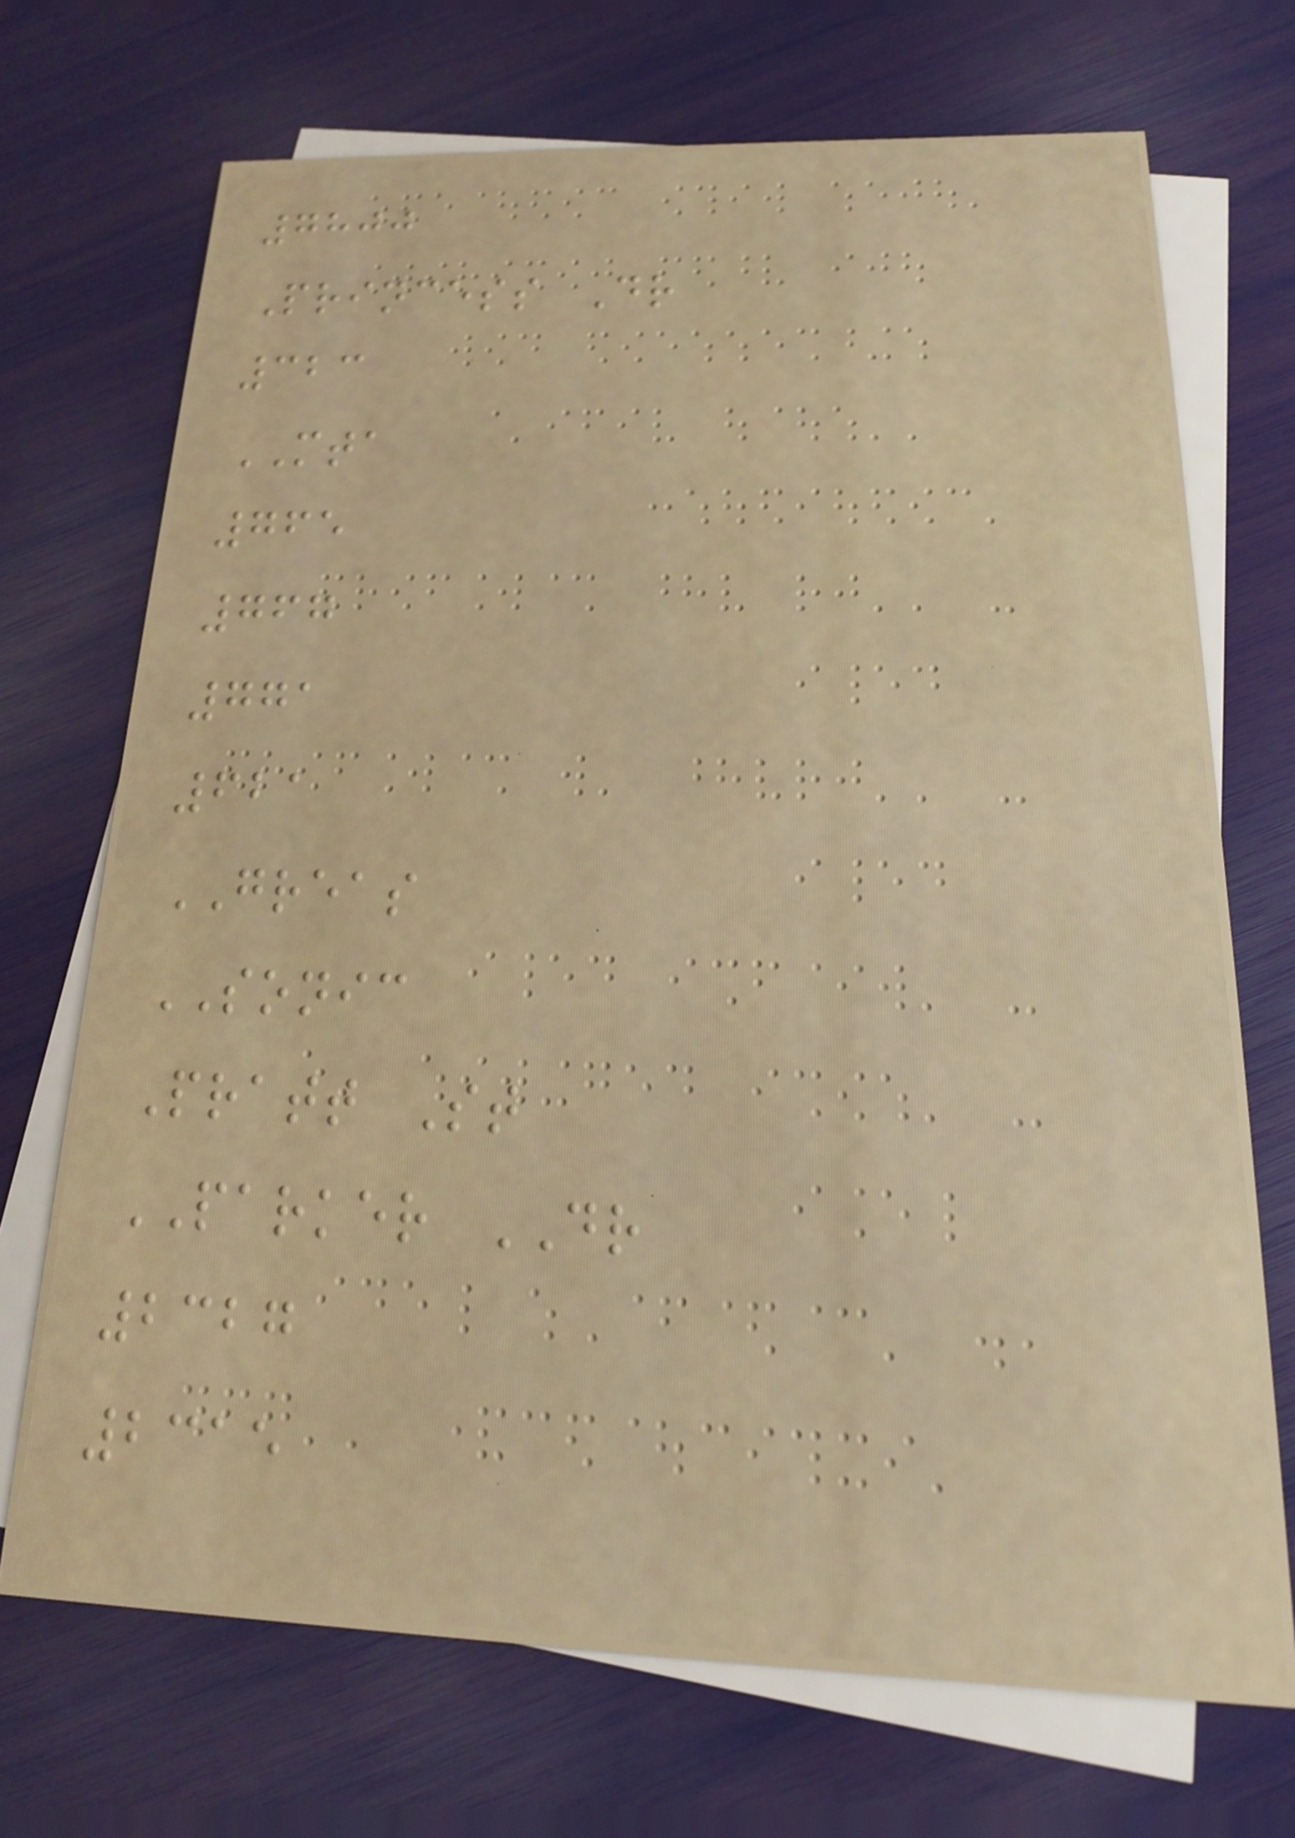7800
Princess Dr
323
MTA
765
767
771
621
GREAS
SONIC
Pratt St
PARKER DR
2327
2315
